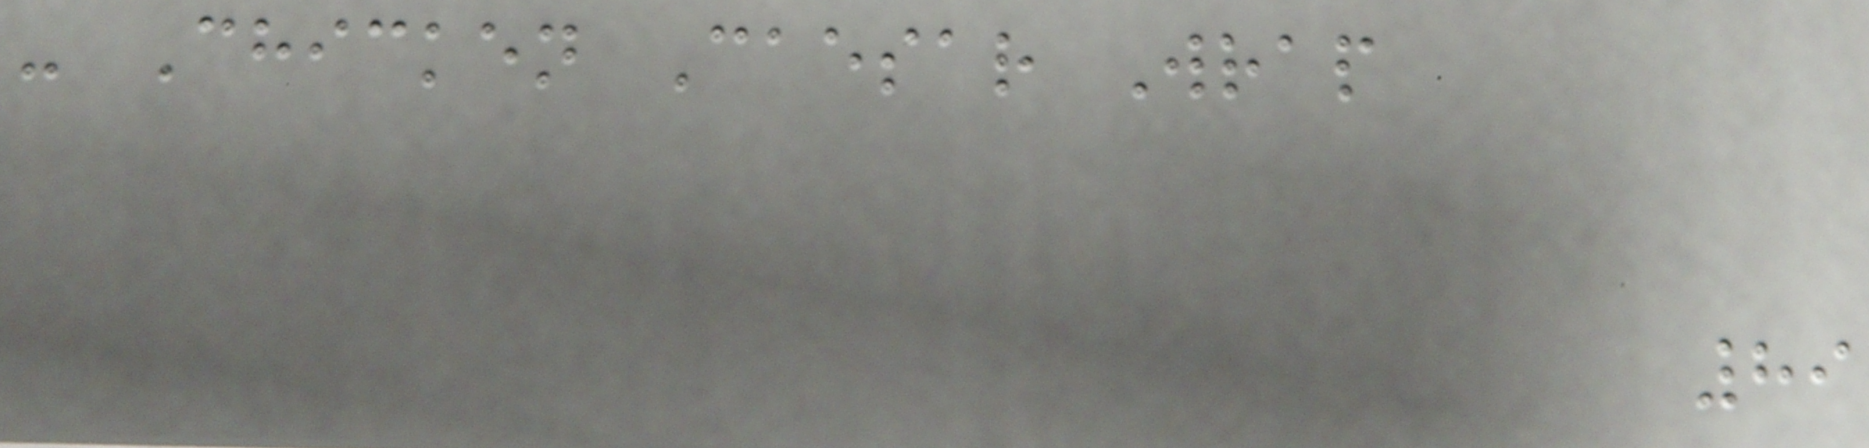- Chicken Caesar Wrap
89
